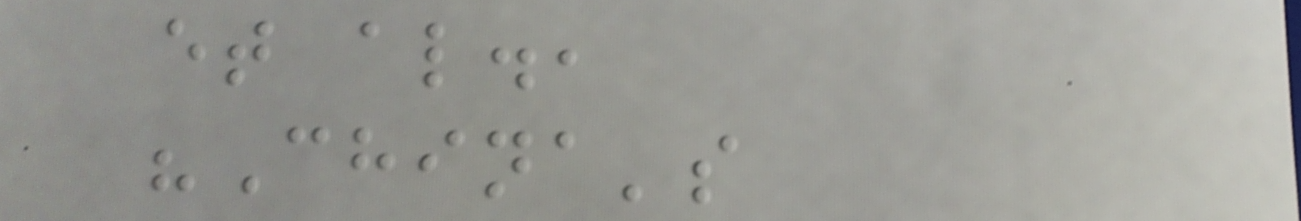et al.,
"China's
